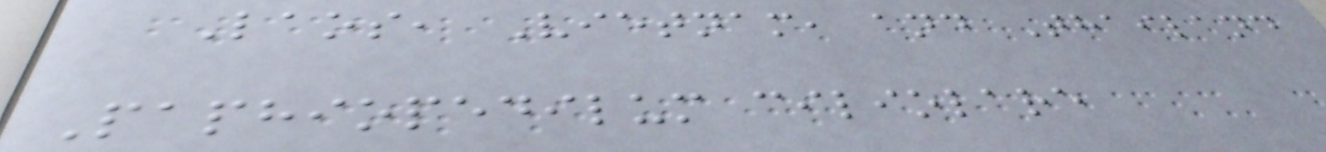Laos, Vietnam, and Thailand
Paphiopedilum ciliolare
